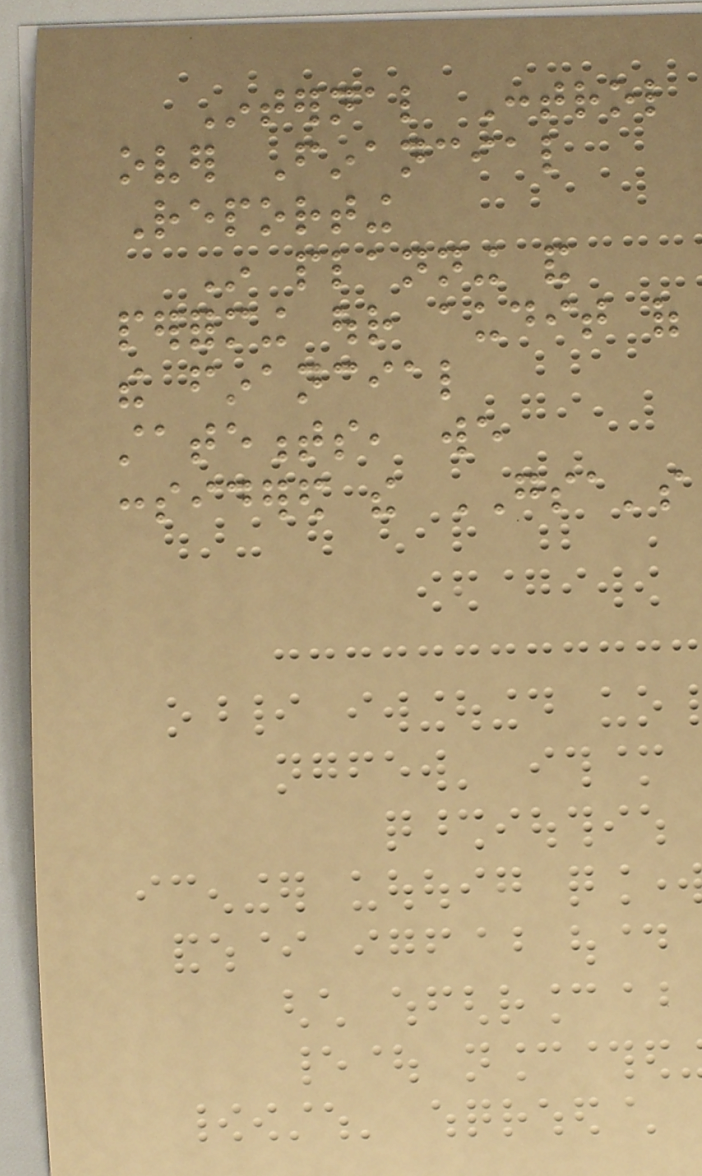Internal Control
over Financial
Reporting
In planning and
performing our audit of
the financial
statements, we
considered the GSA's
